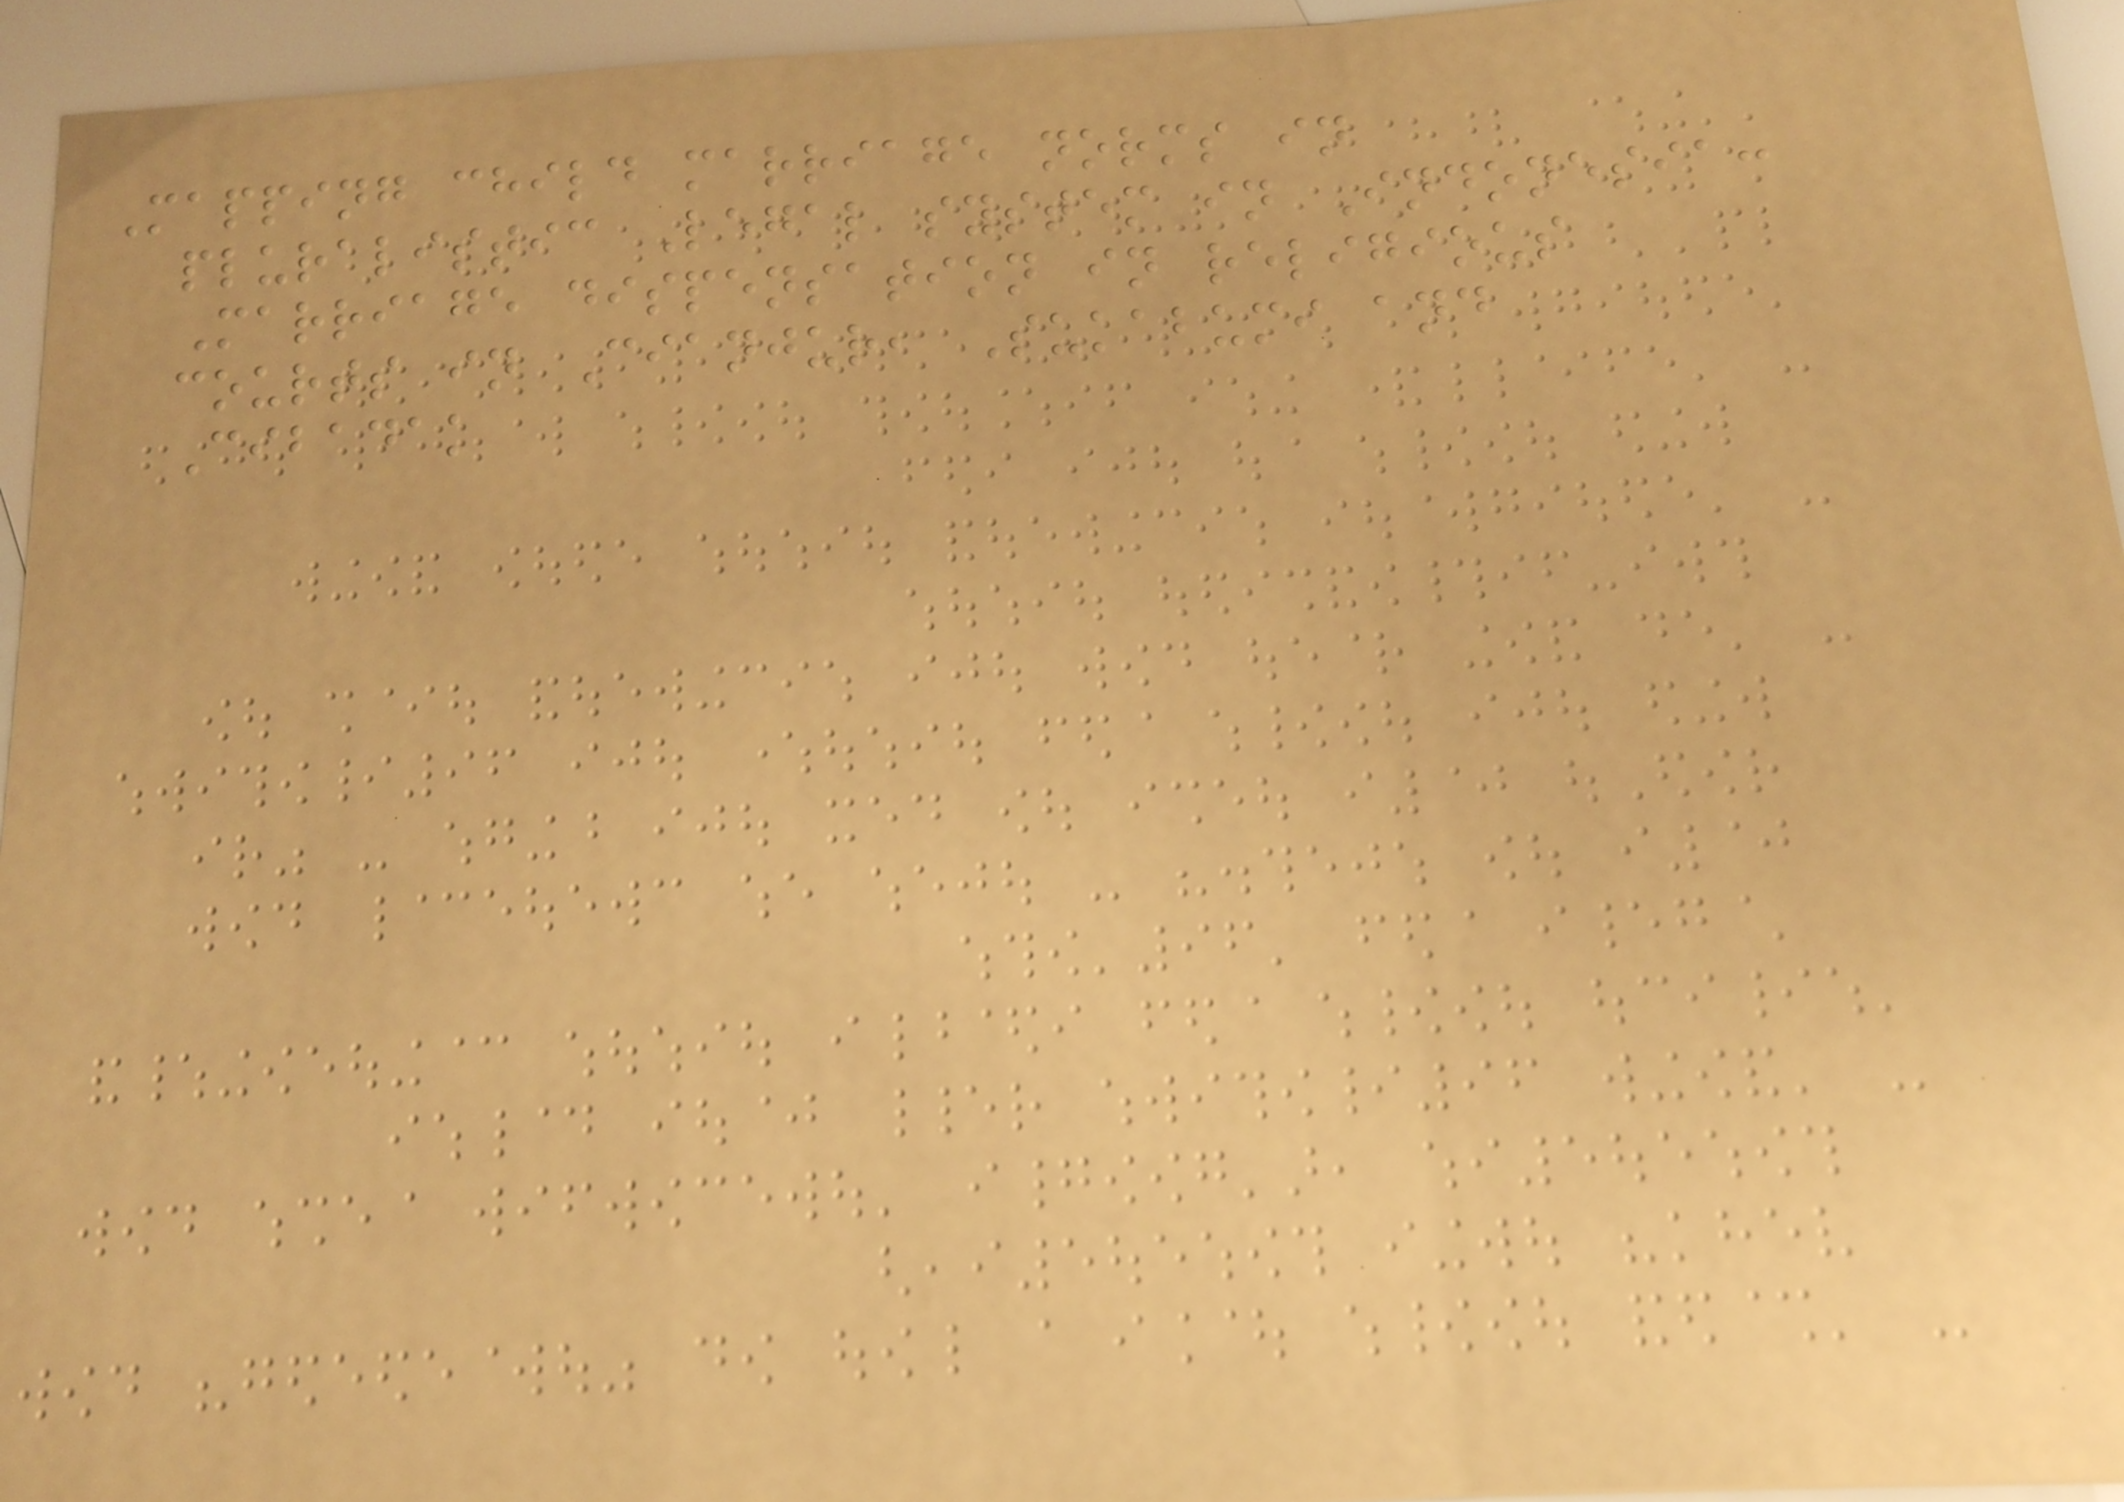Mapping child marriage norms in
pluralistic Legal system in Indonesia:
Marriage dispensation in religious
courts in Cianjur, Sukabumi and
Cibadak
